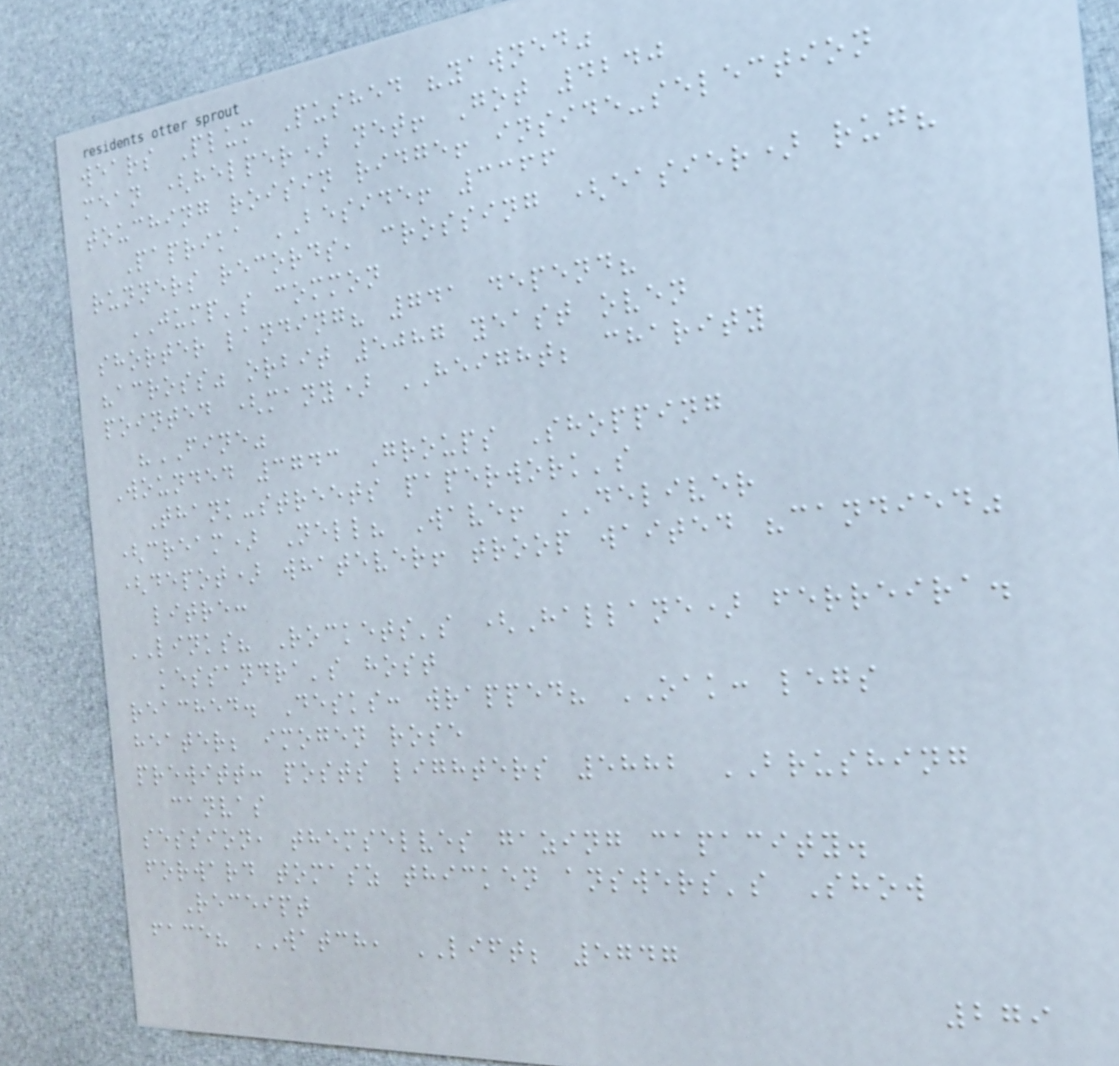wears Plum Pushed "yawned"
mean (helper) net! Got 4240
touching roisin ridge! inside-selection
Paprika BESIDE! 3366
runners records, crossing (easier) rug?
JUMP's common
shorter landing? 741 depend?
"across" orbit 5087 yeast oven
pointed (many) HEIGHT; charity
"FINE"
Wounded 3743 Groups Shopping
Thank-streets paperwork's
(cream) Nell? Wave! DELIVER
(depot) whatever! troop waited "candied"
litre:
LINKS? Rockets's (Hallane) ferreira.
kessandra's host
reached. Desks: wrapped? OAK: legs
heater; imogen rose
prewitt: posts lighters 5882 BRUSHING
canvas
session, themselves gazing capacity.
forward tomasz thicken answers's Show
Receipt
face? WATCH, LIFT; 5747
279
